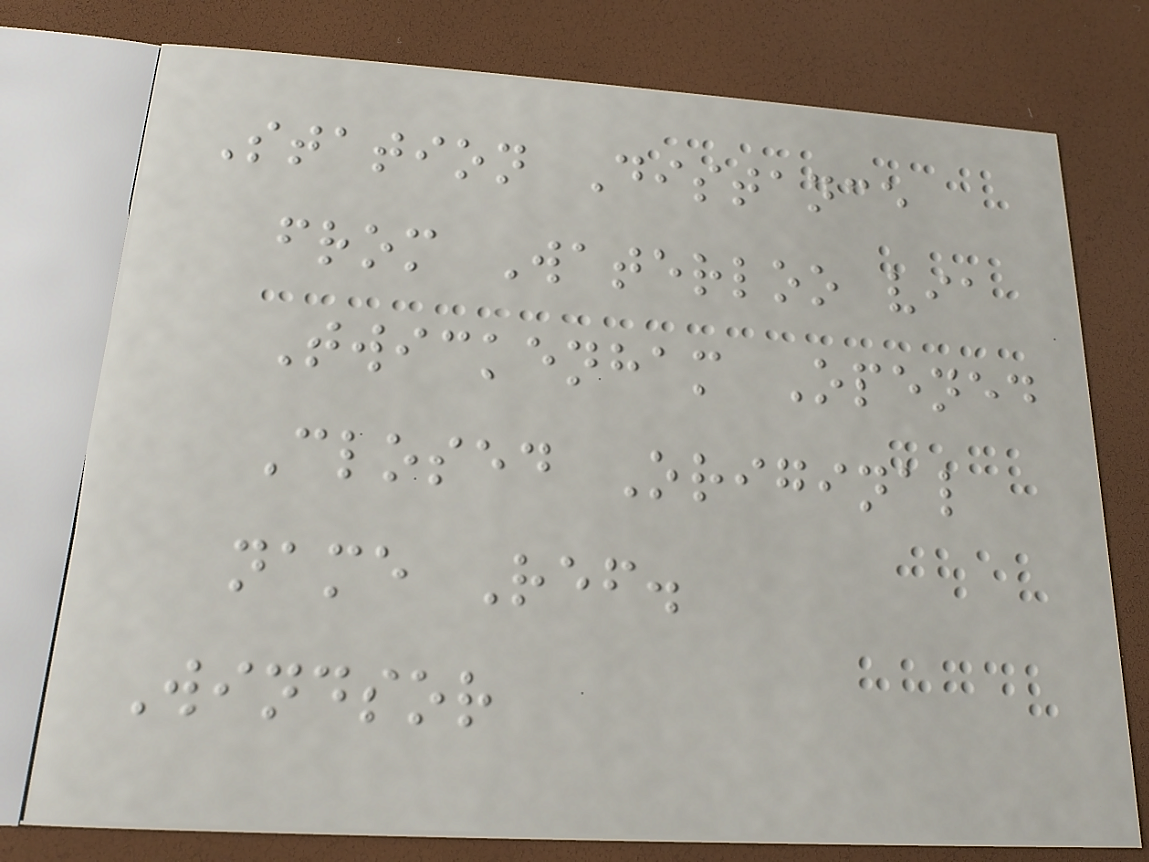Station Distance
from Waterloo via
Twickenham Opened
Closed Original
name Ref.
Windsor
